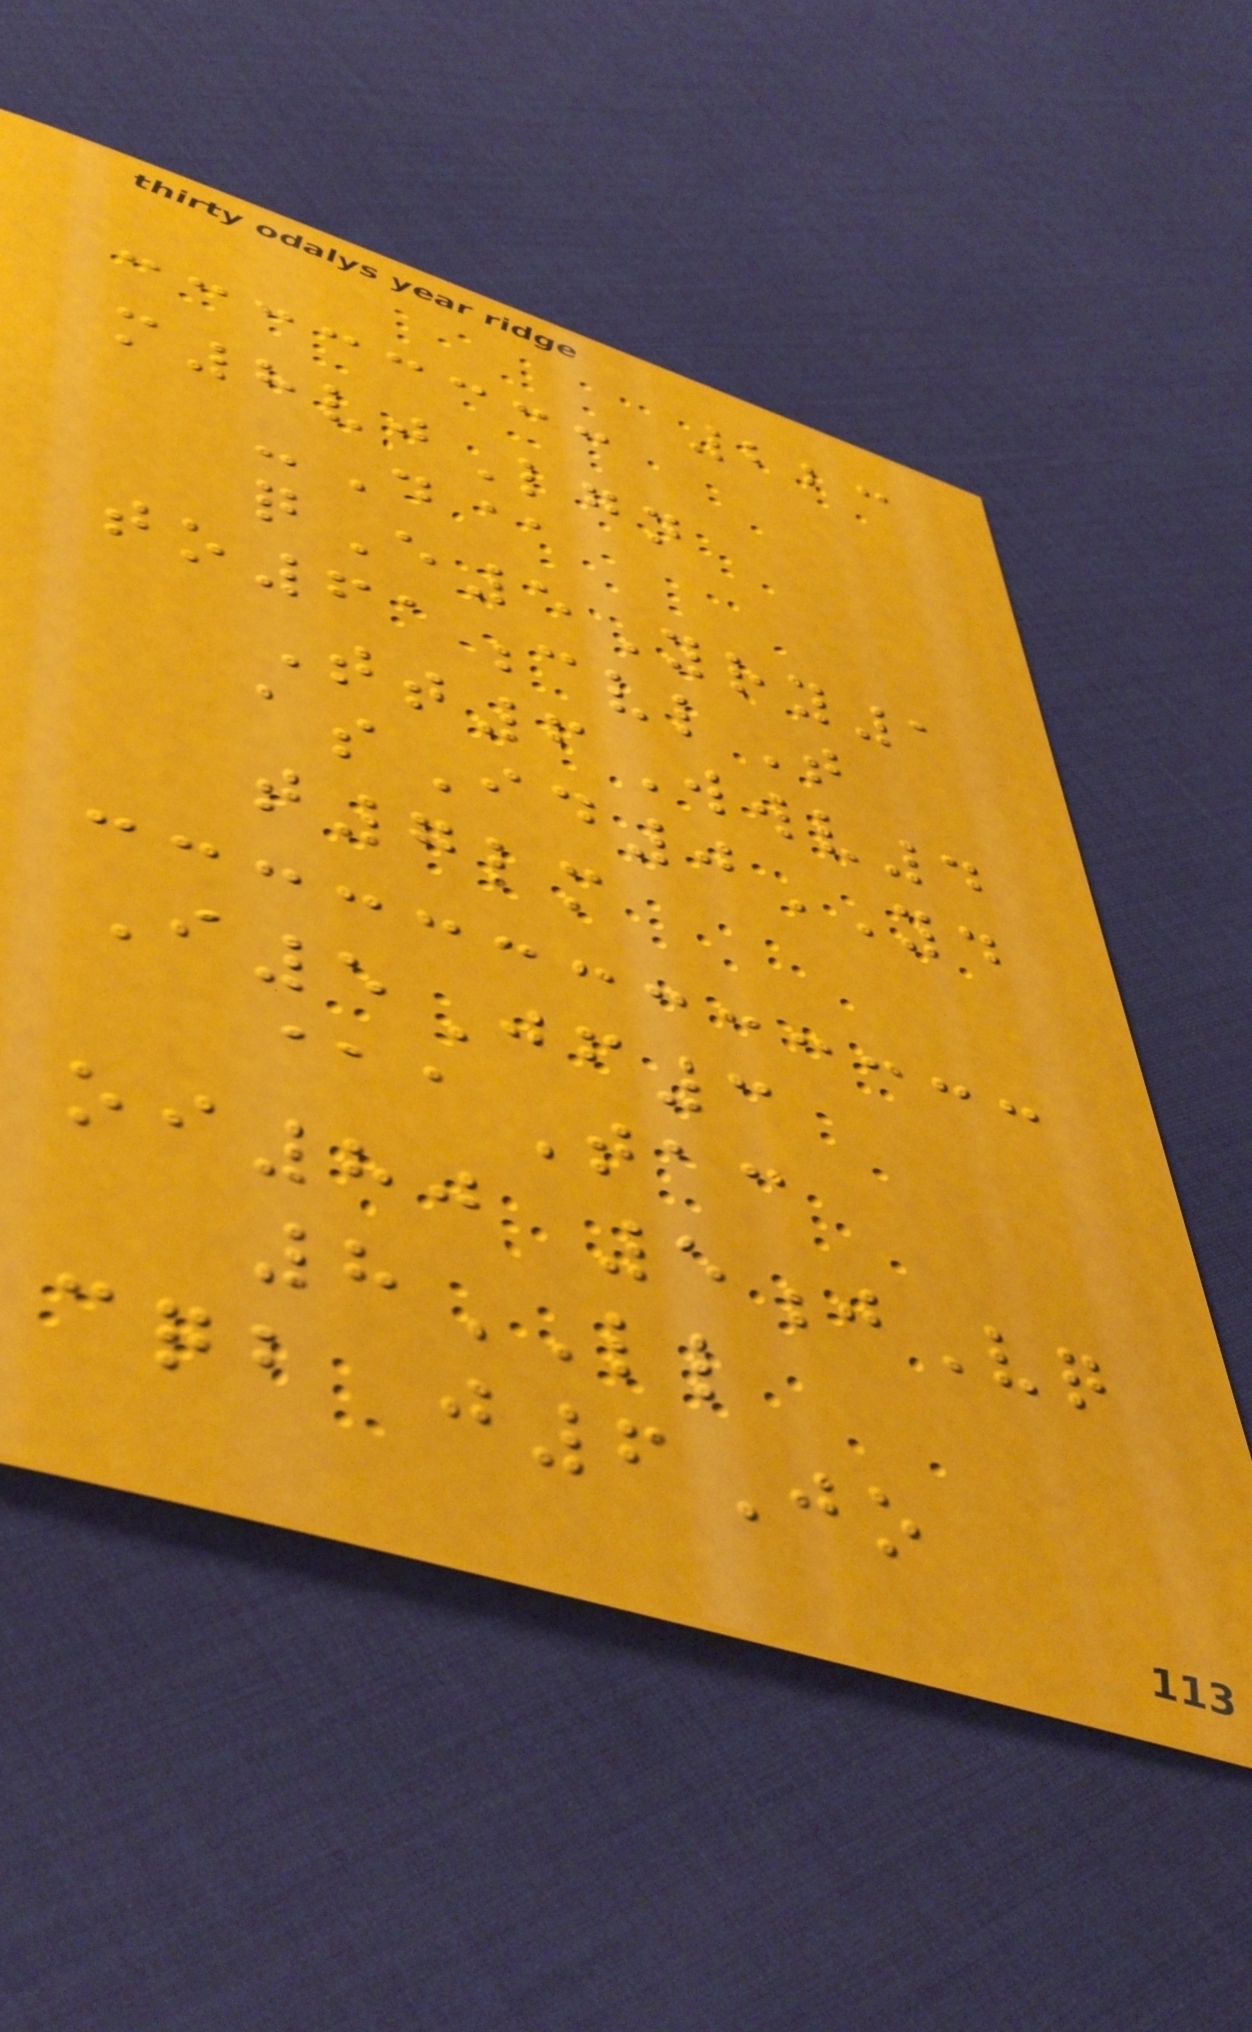223
m8vjLgn
-D@
qE5Yry1
to61cvlT
Tt6Wwv4
asId0YD
t7lm
I5Jf3
@aTac
oi80 5jVq
8LL
cqb j6Jo
